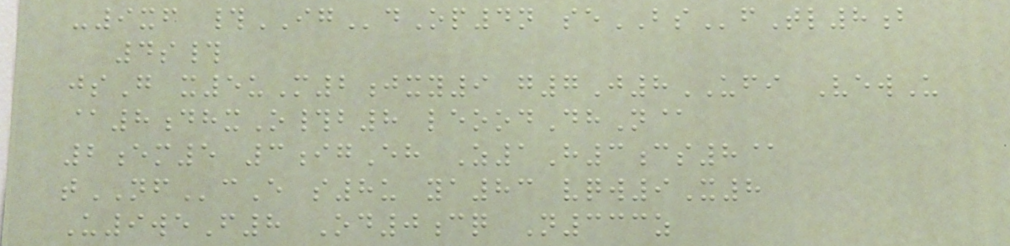-9xf #IGdOp4n seBSfTl8b
4s#
jsG x5uM2jxy9 g7J8UFI VewU
@8dhxO#b8 leoodDhN@
2em5 3igEh Z1H3cs8@
tNFcE s8u ya83 vqw9X8
U9weF8 Od0cq N333z
